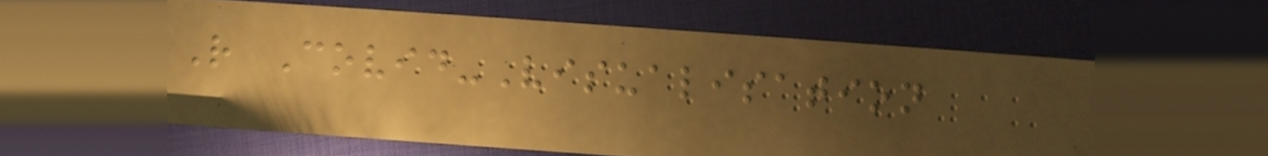R Covid-Visualisation
